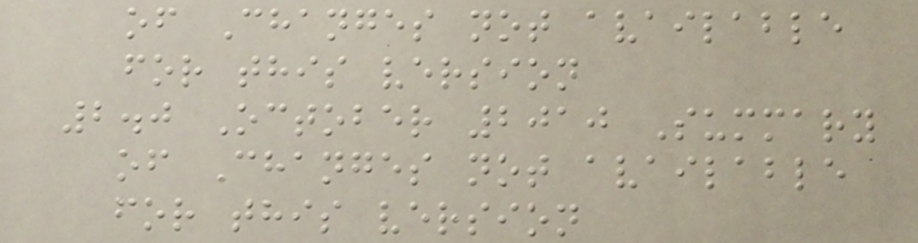of Changes not available
for this version
2.0 October 2010 Summary
of Changes not available
for this version
